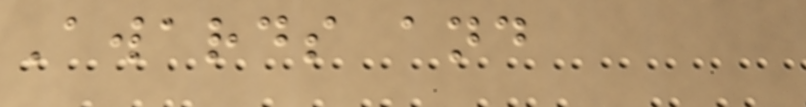Awards and
